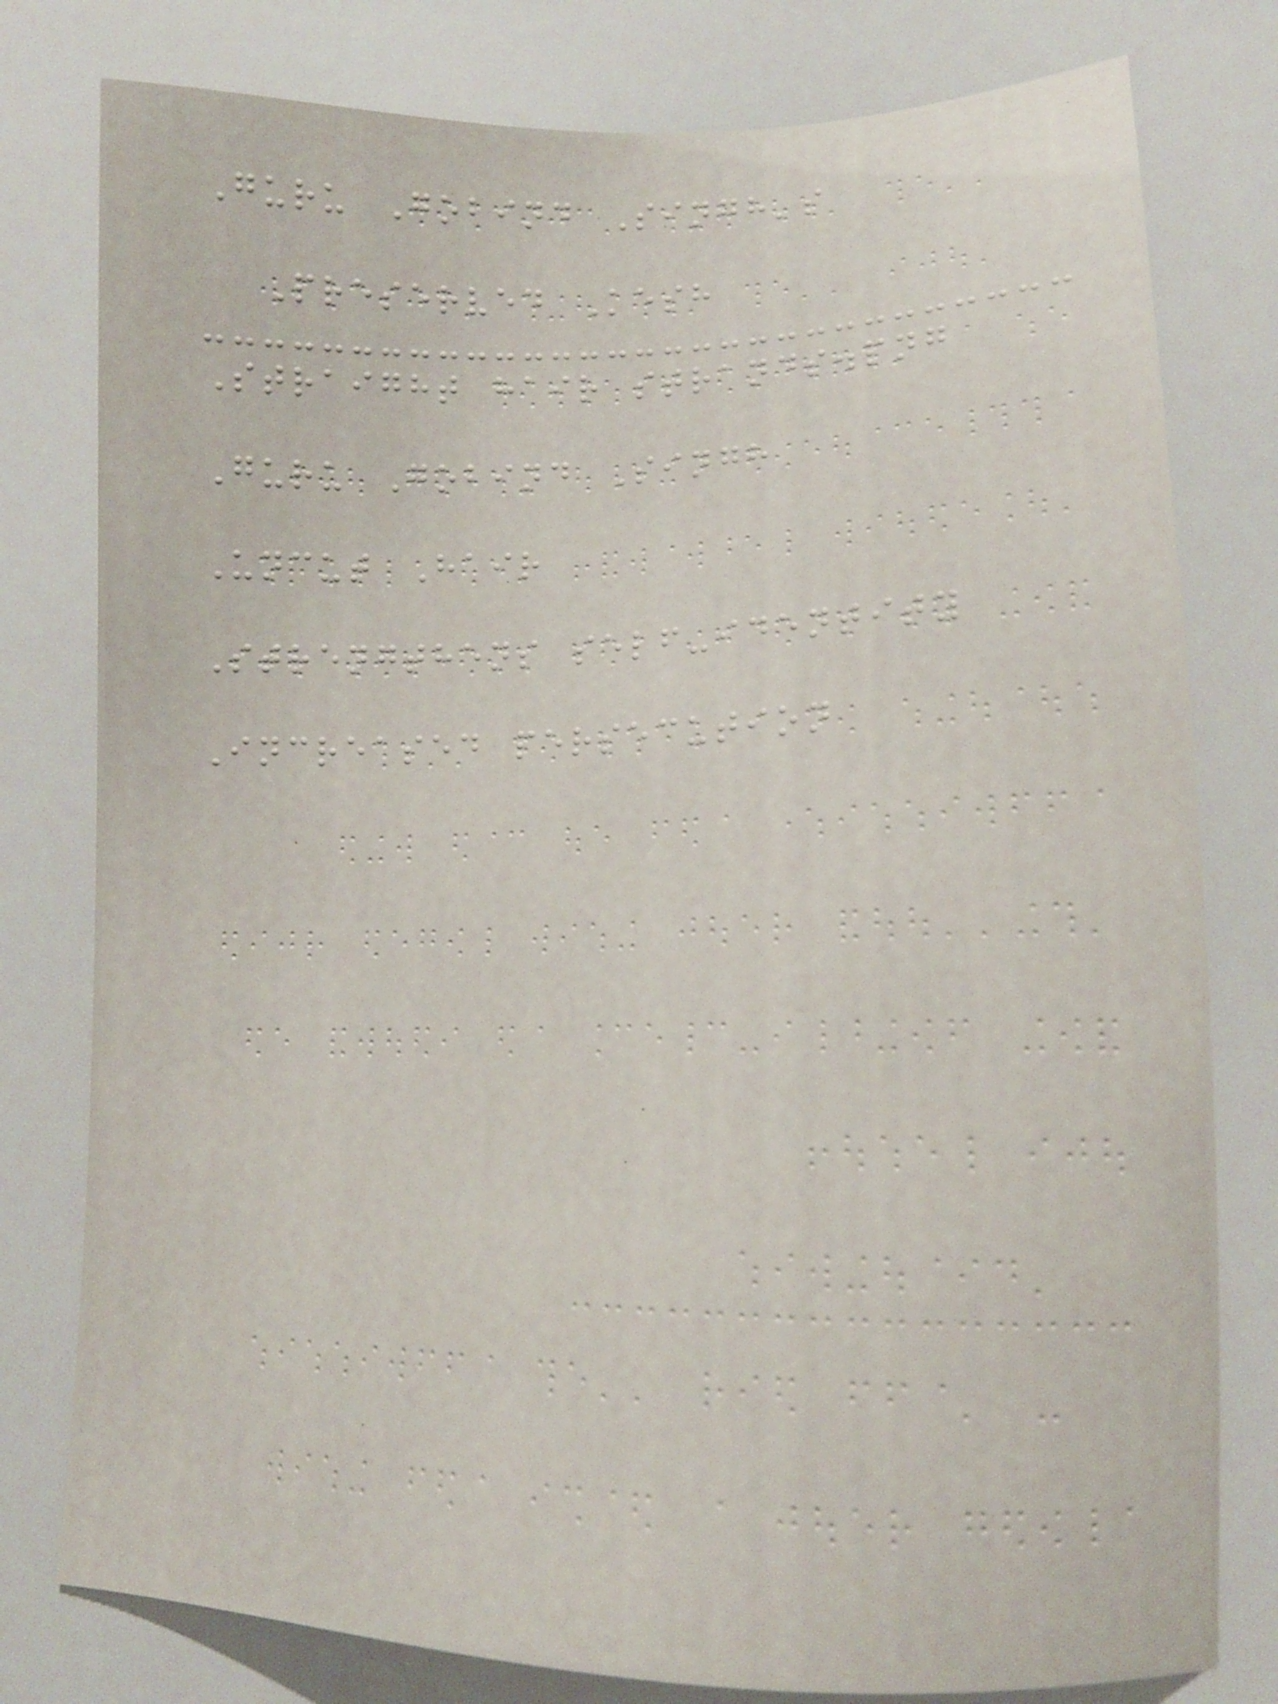Guru Gobind Singh's
Preserved Kesh
Straight hair strands.png
Guru Gobind Singh
Uncut Hair
Strengthens self-identity
Increased persecution
